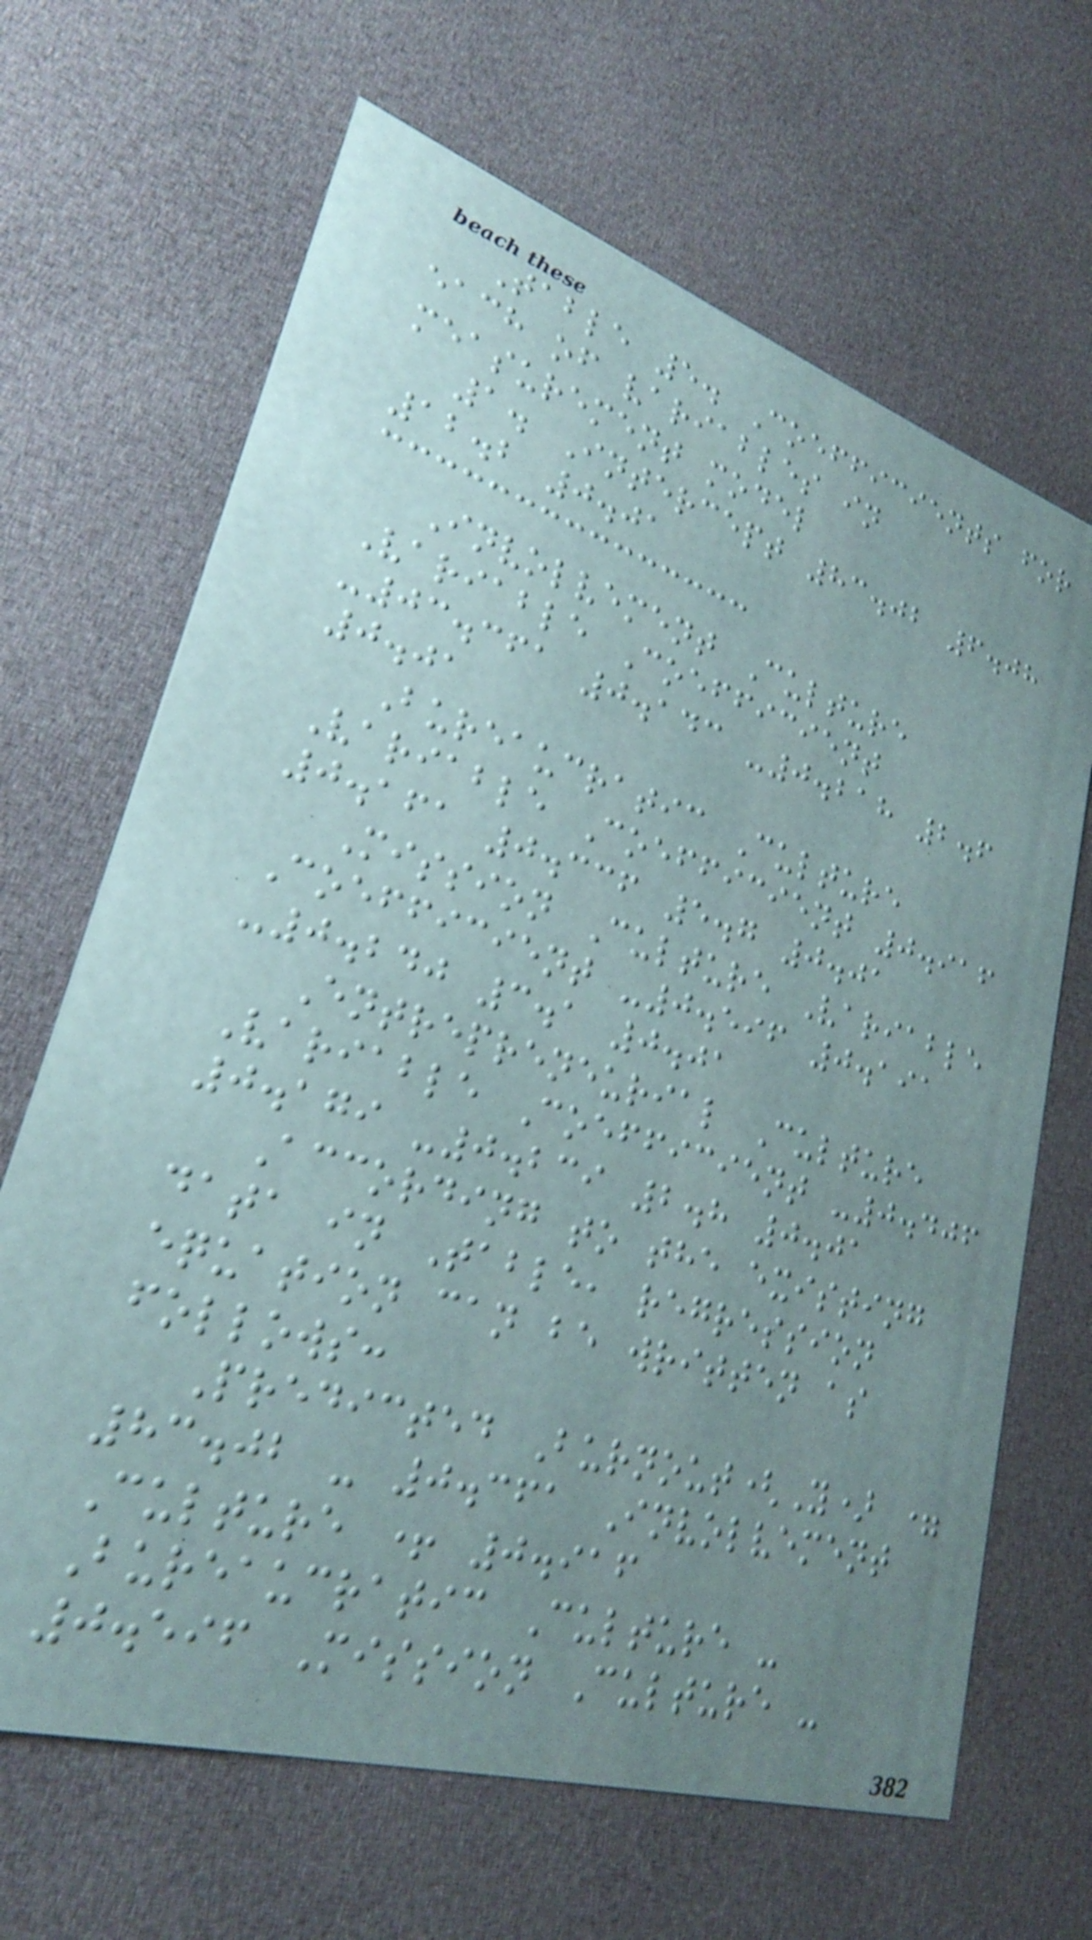Table 5. Coefficients for
each of variables in
measurement model
1. Intercept 83.02 6.08
12.2 0.01
Involvement Culture
Variable Coefficient
-03.361 0.143 -0.218 2.6
0.01
Bureaucratic Culture
Variable Coefficient 0.916
0.161 0.336 5.7 0.01
Mission Culture Variable
Coefficient -0.596 0.191
-0.240 3.1 0.01
Entrepreneurial Culture
Variable Coefficient -0.406
0.179 -0.239 2.8 0.01
According to the existing
data in Table, regression
equation can be written as
follows:
Predicted Burnout(Y) =
83.02 - 0.361 Involvement
Culture + 0.916
Bureaucratic Culture -
0.596 Mission Culture -
